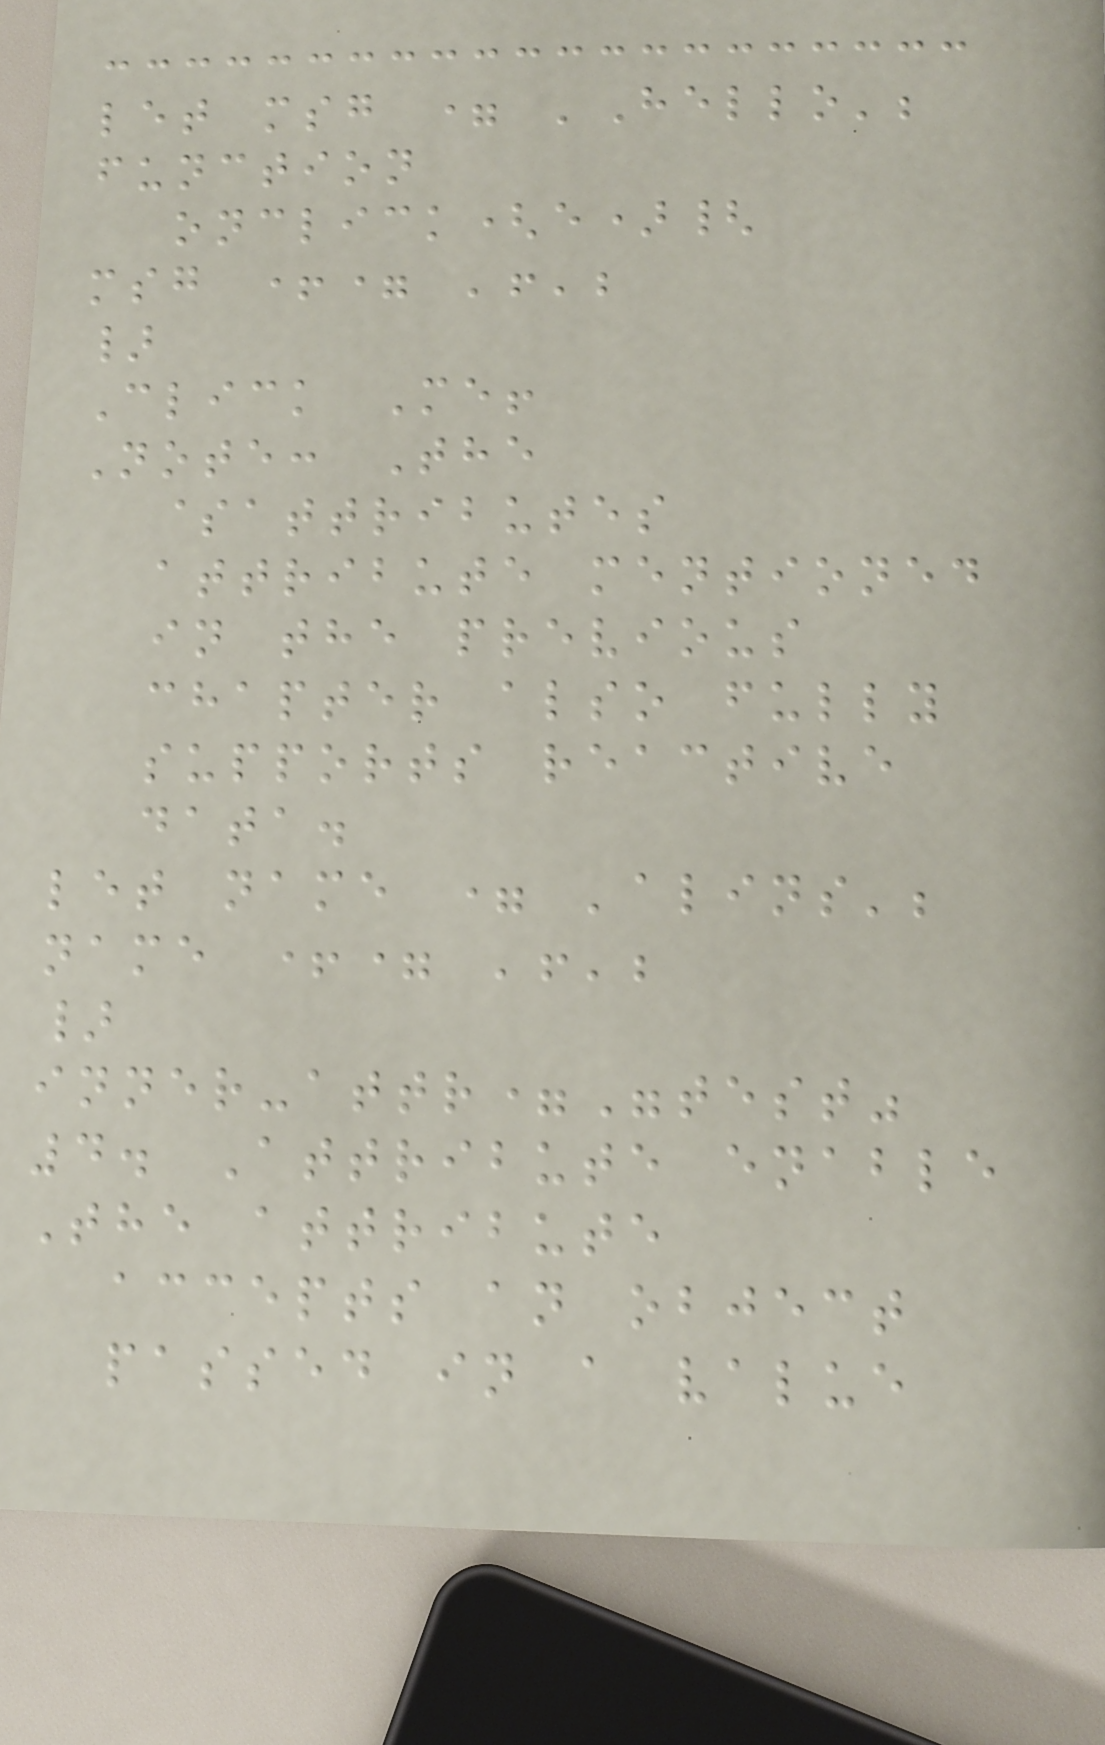let msg = 'Hello';
function
onclick(e){
msg += '!';
}
Click Me!
Note: The
$attributes
attribute mentioned
in the previous
chapter also fully
supports reactive
data.
let name = 'alins';
name += '!';
}
inner-attr="test"
4. Attribute enable
The attribute
accepts an object
passed in a value
